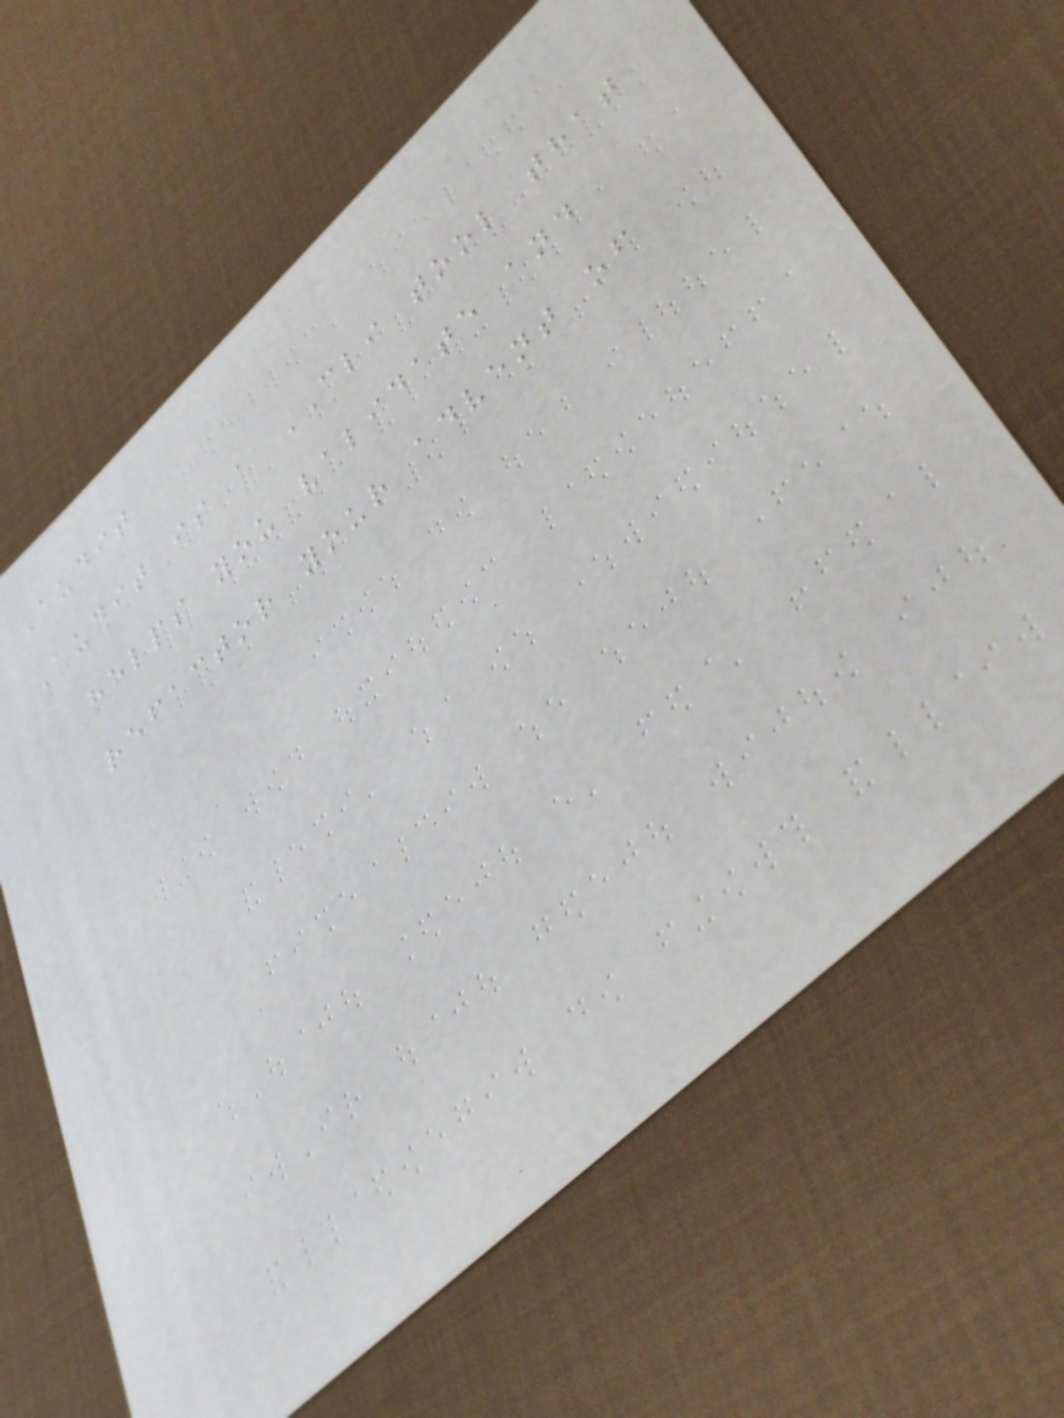Audit
Audit is a CLI tool that
helps you validate and
refactor your advent of
